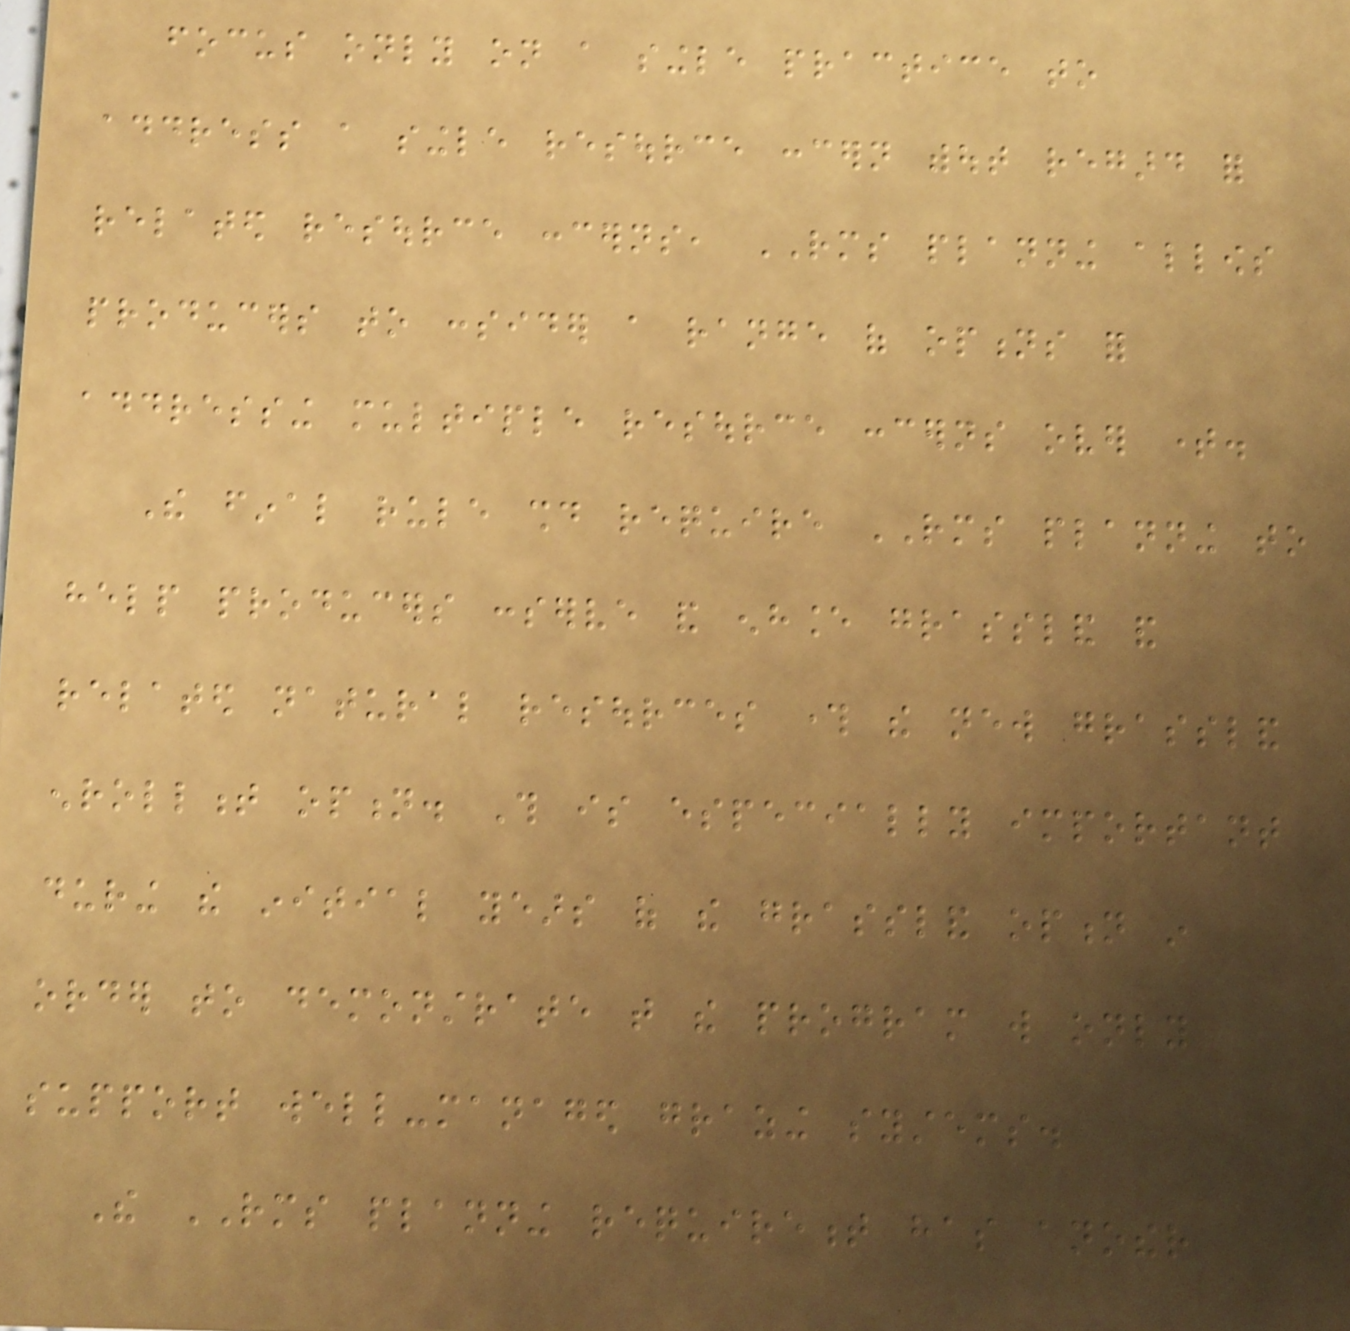focus only on a single practice to
address a single resource concern without regard for
related resource concerns, RMS planning allows
producers to consider a range of options for
addressing multiple resource concerns over time.
The final rule should require RMS planning to
help producers conserve and enhance grassland and
related natural resources through the new grassland
enrollment option. This is especially important
during the initial years of the grassland option in
order to demonstrate that the program will only
support well-managed grazing systems.
The RMS planning requirement has another
